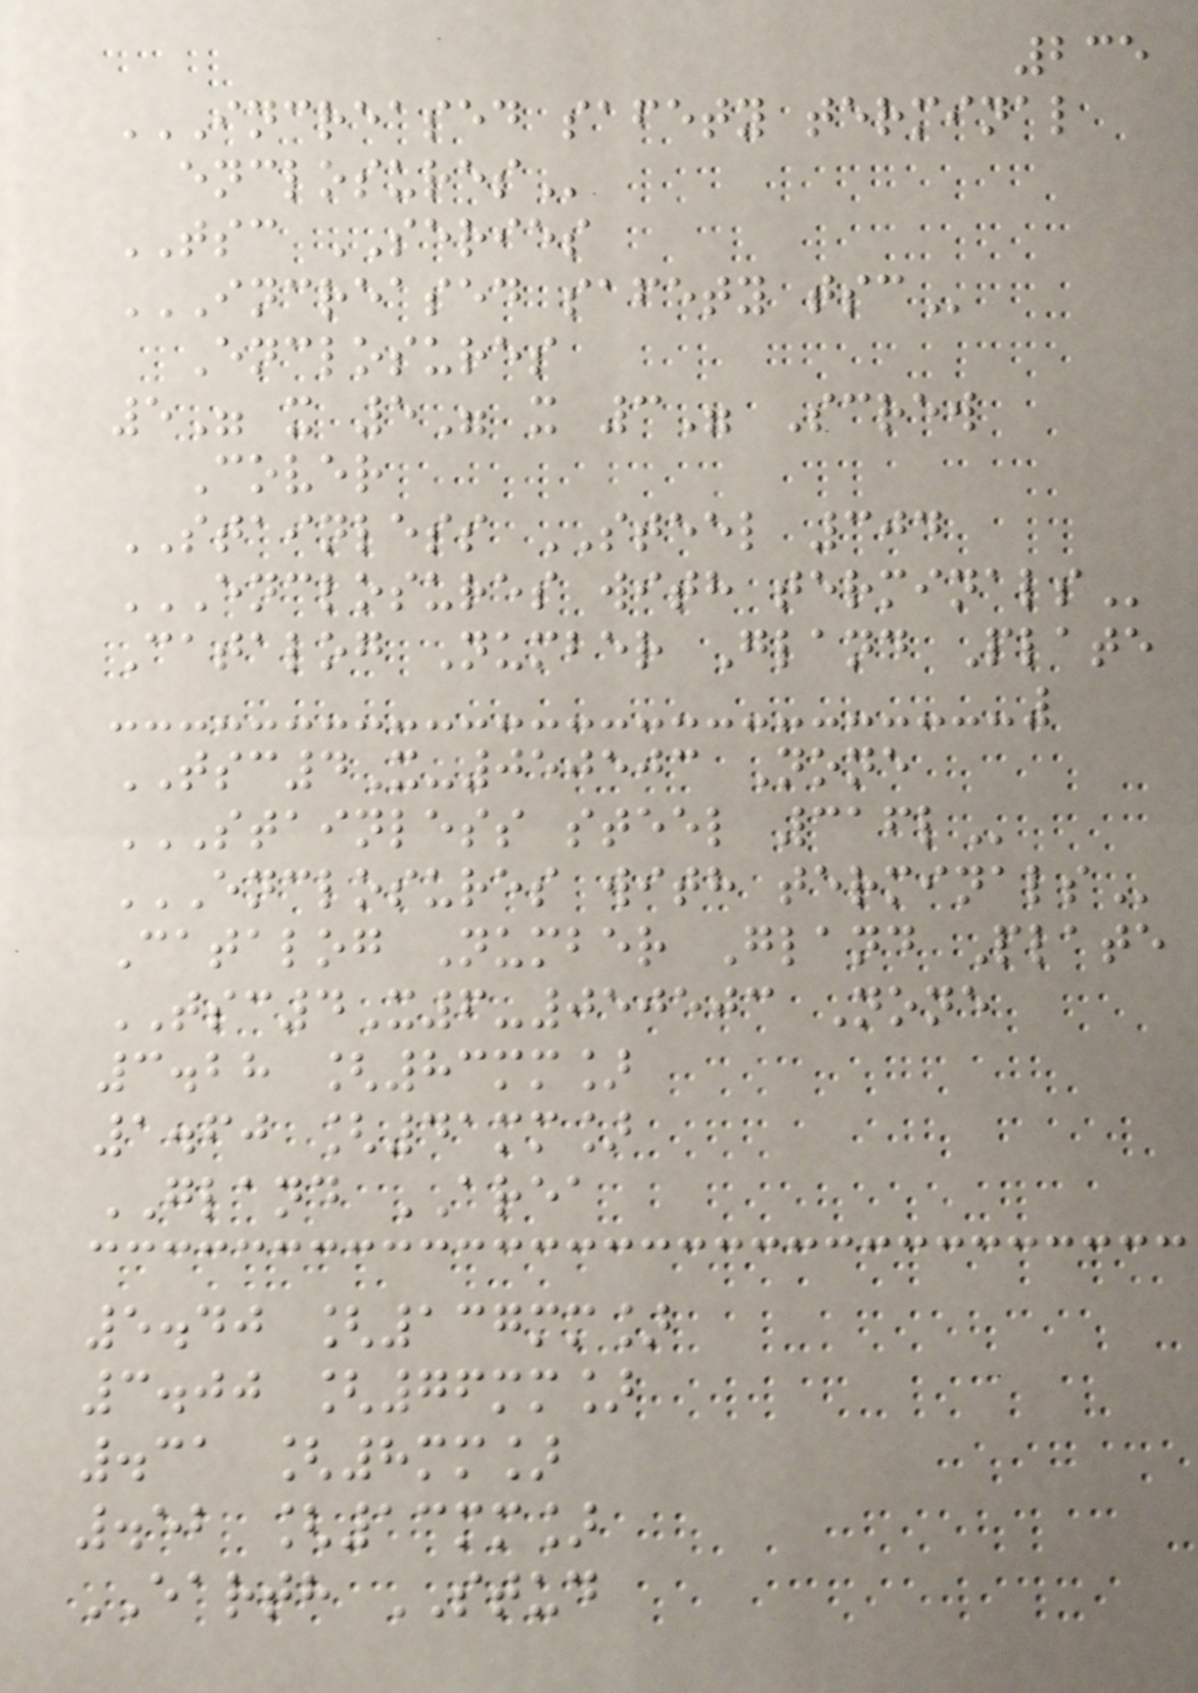235
INCREASED SAFETY TERMINAL
ENCLOSURES
TSC SERIES
INCREASED SAFETY TSC
Enclosures
5" x 5" x 3" Screw
Cover
STAINLESS STEEL 304
ENCLOSURES WITH TERMINALS
Catalog Number Gland Plate
TSC4X-050503 None
STAINLESS STEEL 316L
ENCLOSURES WITH TERMINALS
Catalog Number Gland Plate
TSC4X6-050503 None
3.28 [83mm]
1.60 [41mm]
GLAND AREA
5.40 [137mm]
3.00 [76mm]
.31 [8mm]
.52 [13mm]
EARTH STUD
